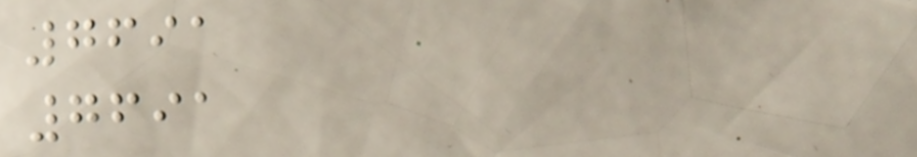7691
7691
